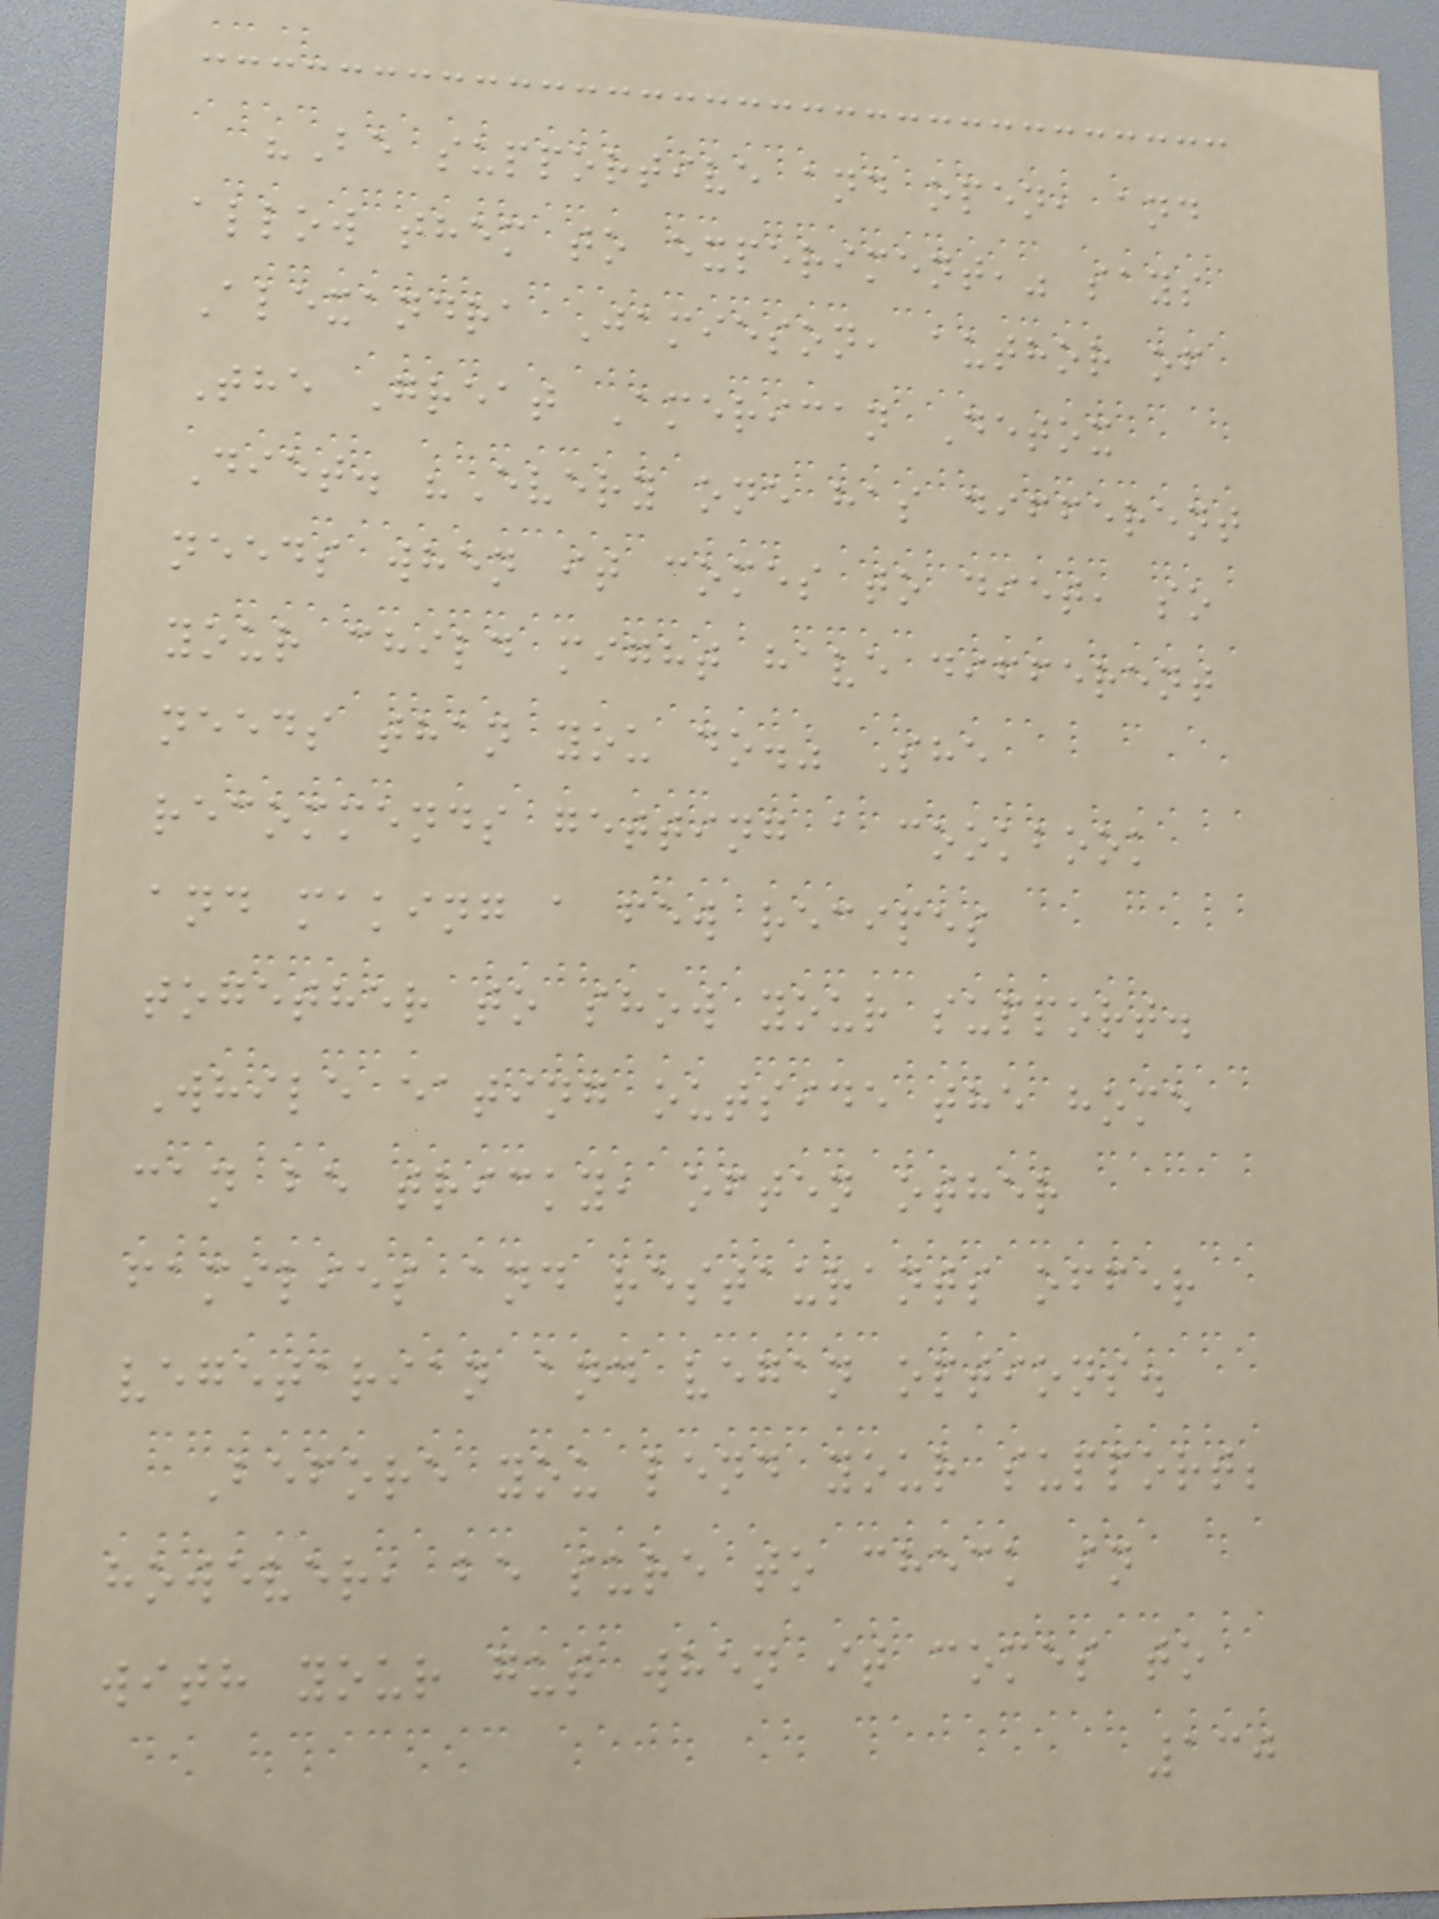"Be supportive and open, and
allow them to experiment," says
Alexandra Jamieson, author of
The Great American Detox
Diet. "Every one has different
needs when it comes to diet, so
your child might have different
needs than you do." She
recommends getting a cookbook
and making a few recipes
together to show your support.
While eating outside the home
can be tricky, often other
families and restaurants offer
vegetarian and vegan options.
Before you lend your support;
however, be sure to check in
with your gut when it comes to
130
